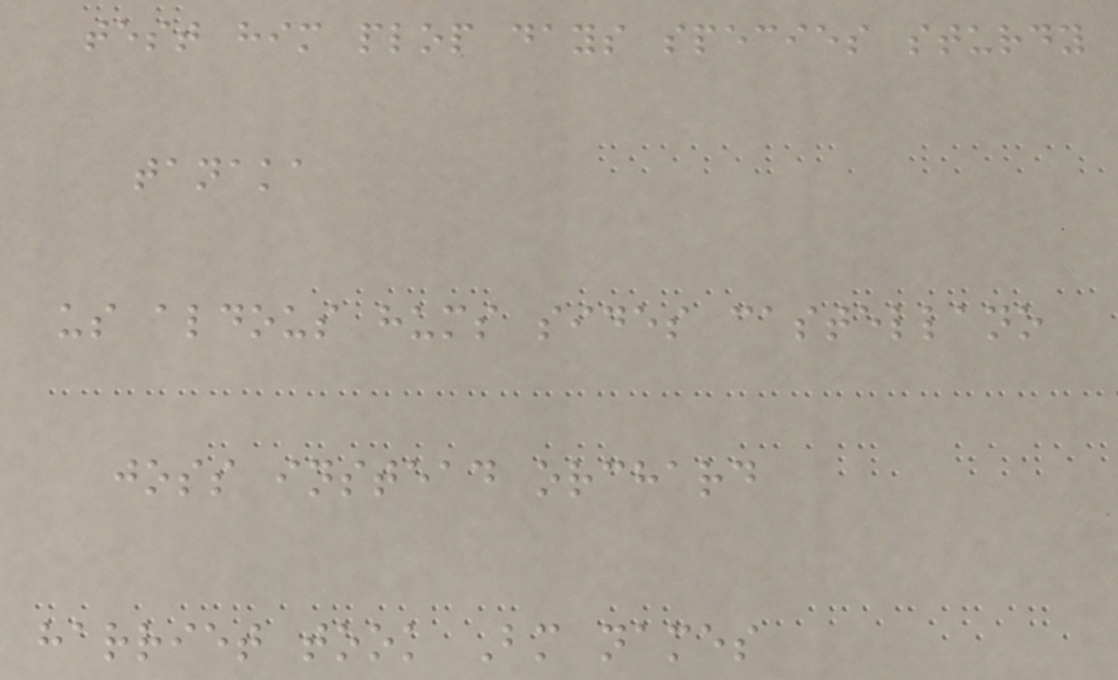test him plop days species sturdy
tanaka
us aldous hums sides castellano
joss instead orchard
harriet took Bm names
